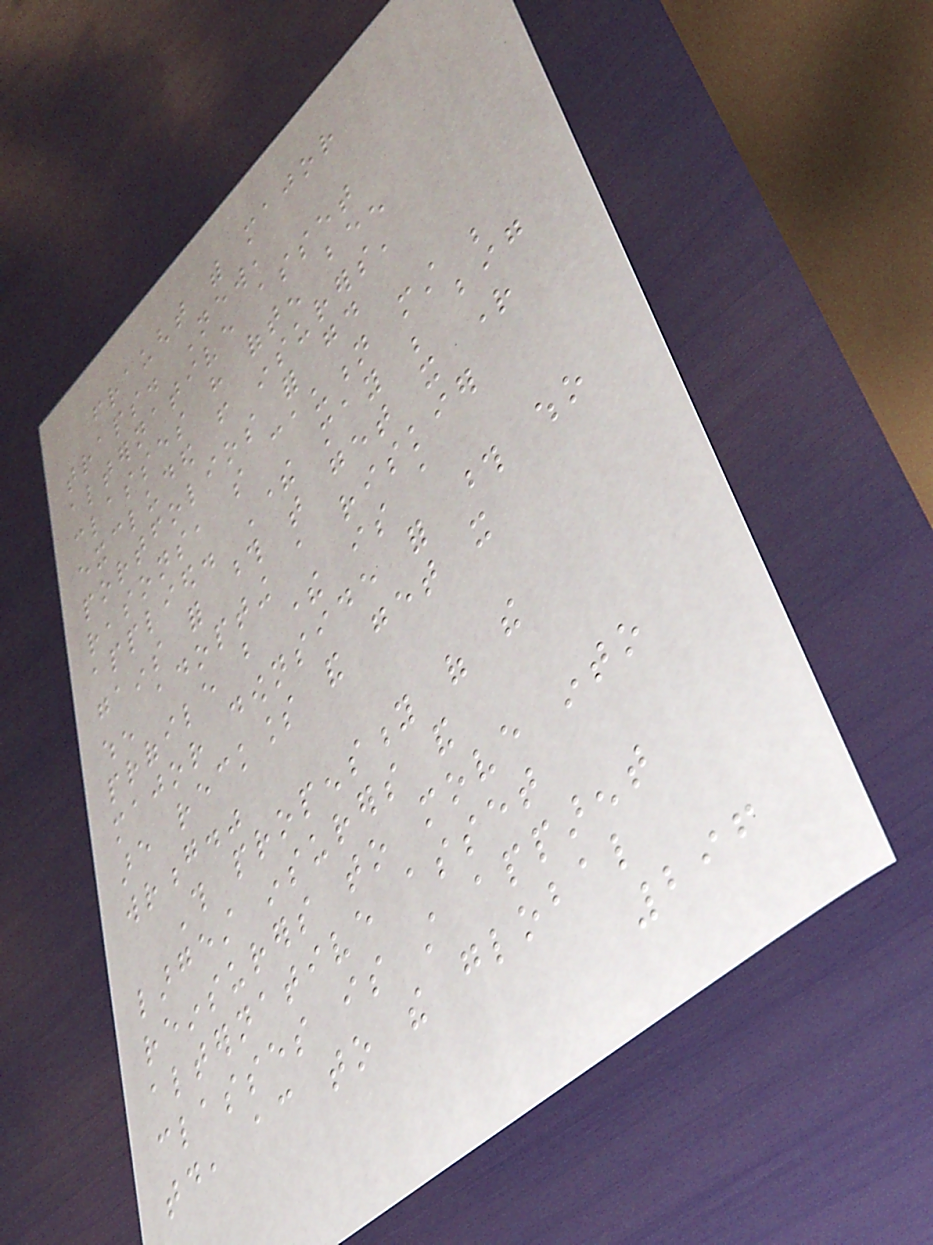fraught with major
traps. New,
alternative asset
classes have often been
excluded from insurers'
portfolios for good
reasons, so caution must be
applied. There may be big
gains for those that get it right
when adopting a riskier
profile but there is a
major downside for those who
are reckless and get it
wrong."
This propensity of the
largest insurers and
reinsurers to move into
alternative asset
classes is still apparent
today, according to the global
296
